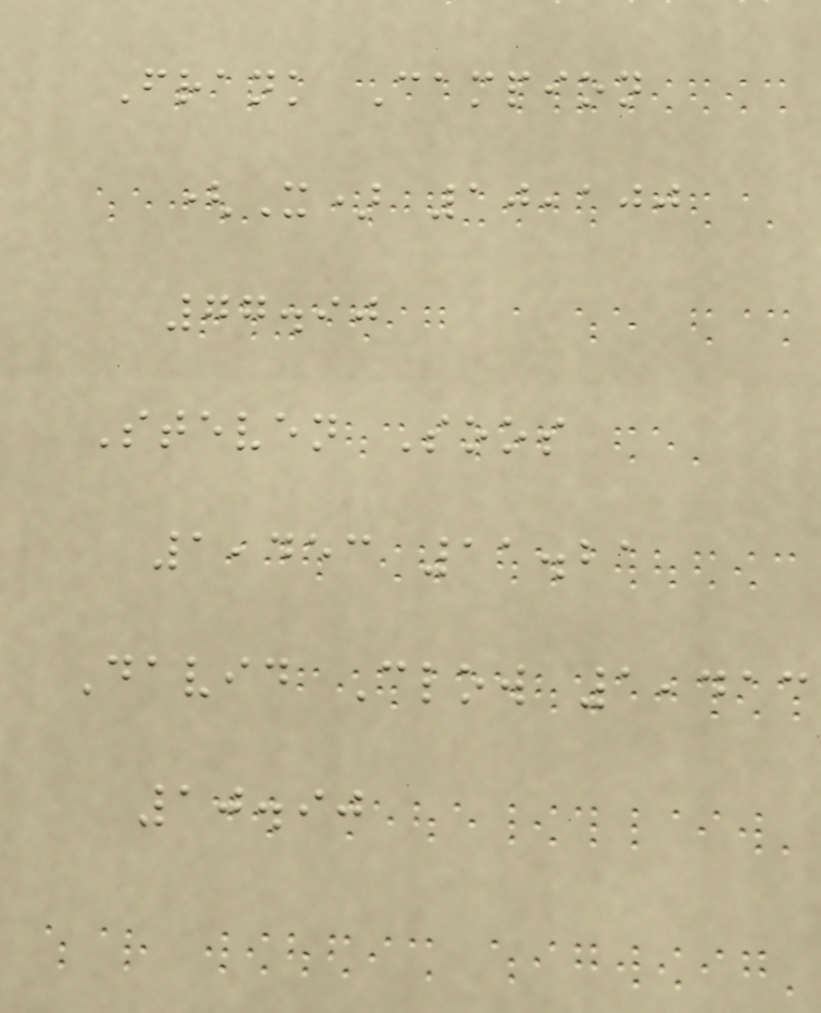Frank Campion
(X) 10,100
77.90
Steven Soos
1,453 11.21
David Clow 1,413
10.90
